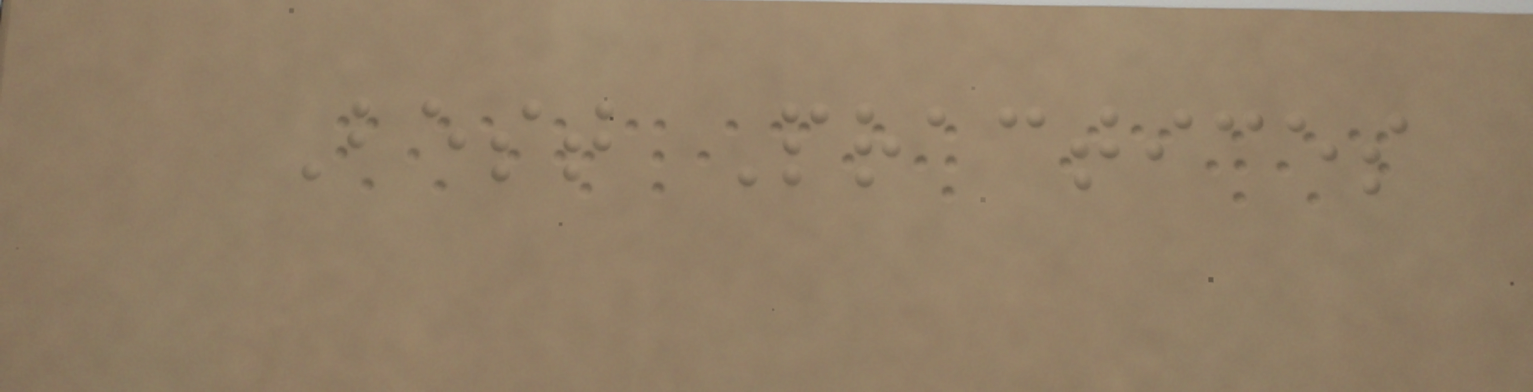Best Practices
